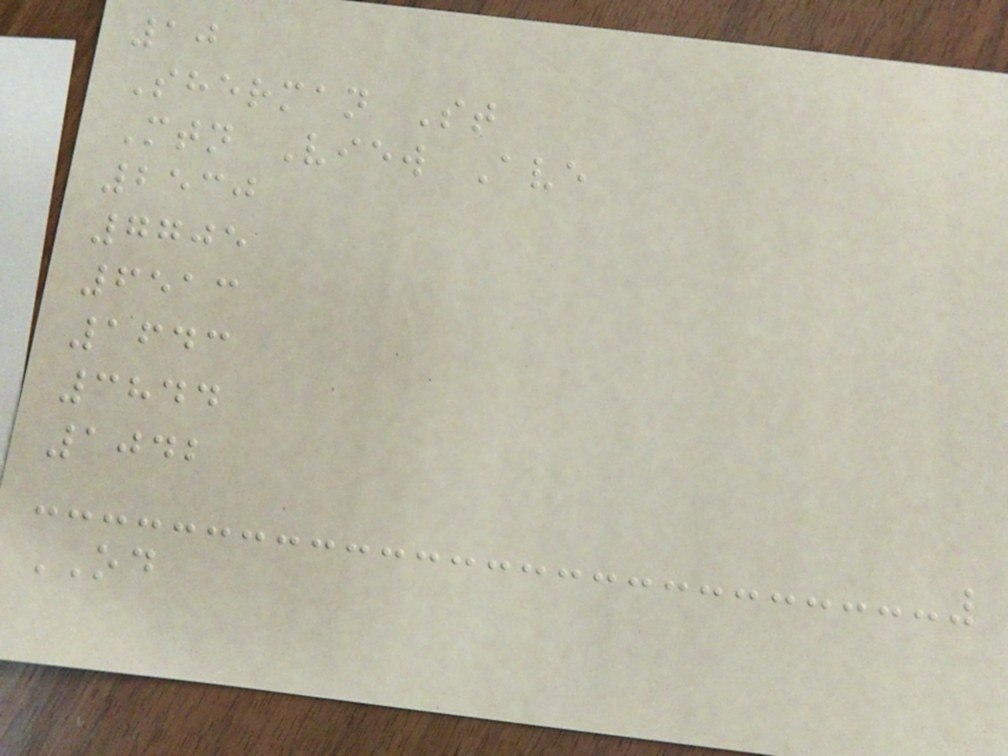10
Sherman St
Mtn View Ave
2530
7705
6513
1643
3844
1042
OD
